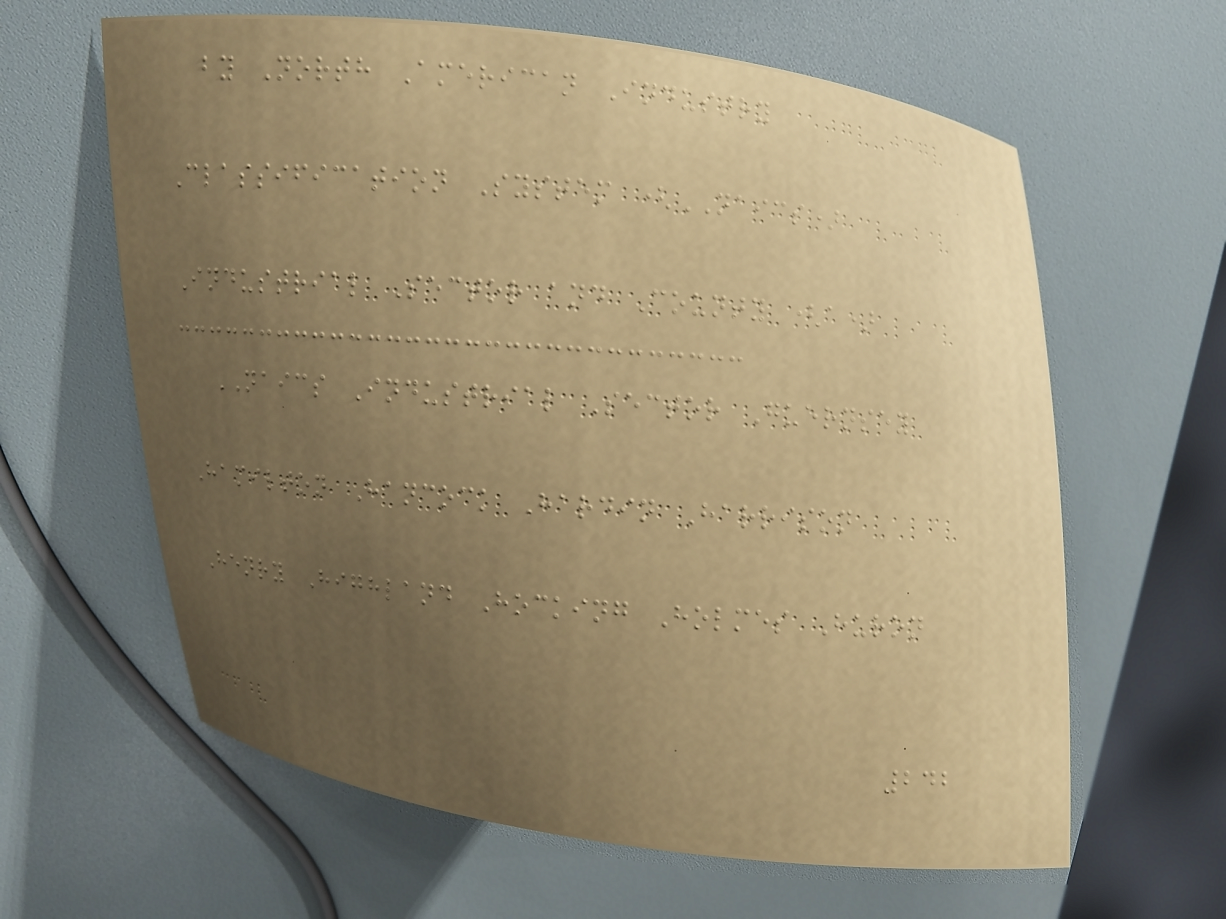by North American Industry
Classification System (NAICS)
Industrial Sector and County (a)
NAICS Industrial Sector Guernsey
Hamilton Hancock Hardin Harrison
Henry Highland Hocking Holmes Huron
242
